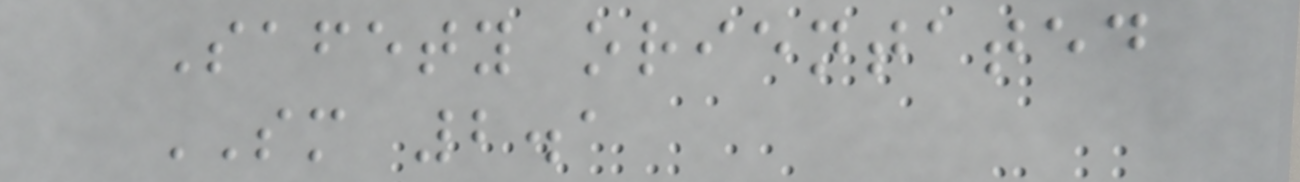Safety orientated
SM 2.1
